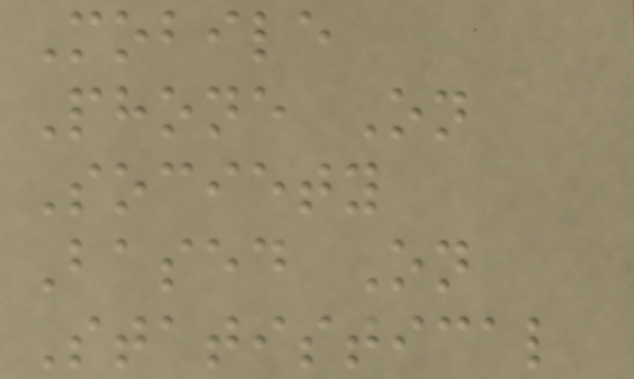Mobile
Phone On
Society
Based On
Statistical
